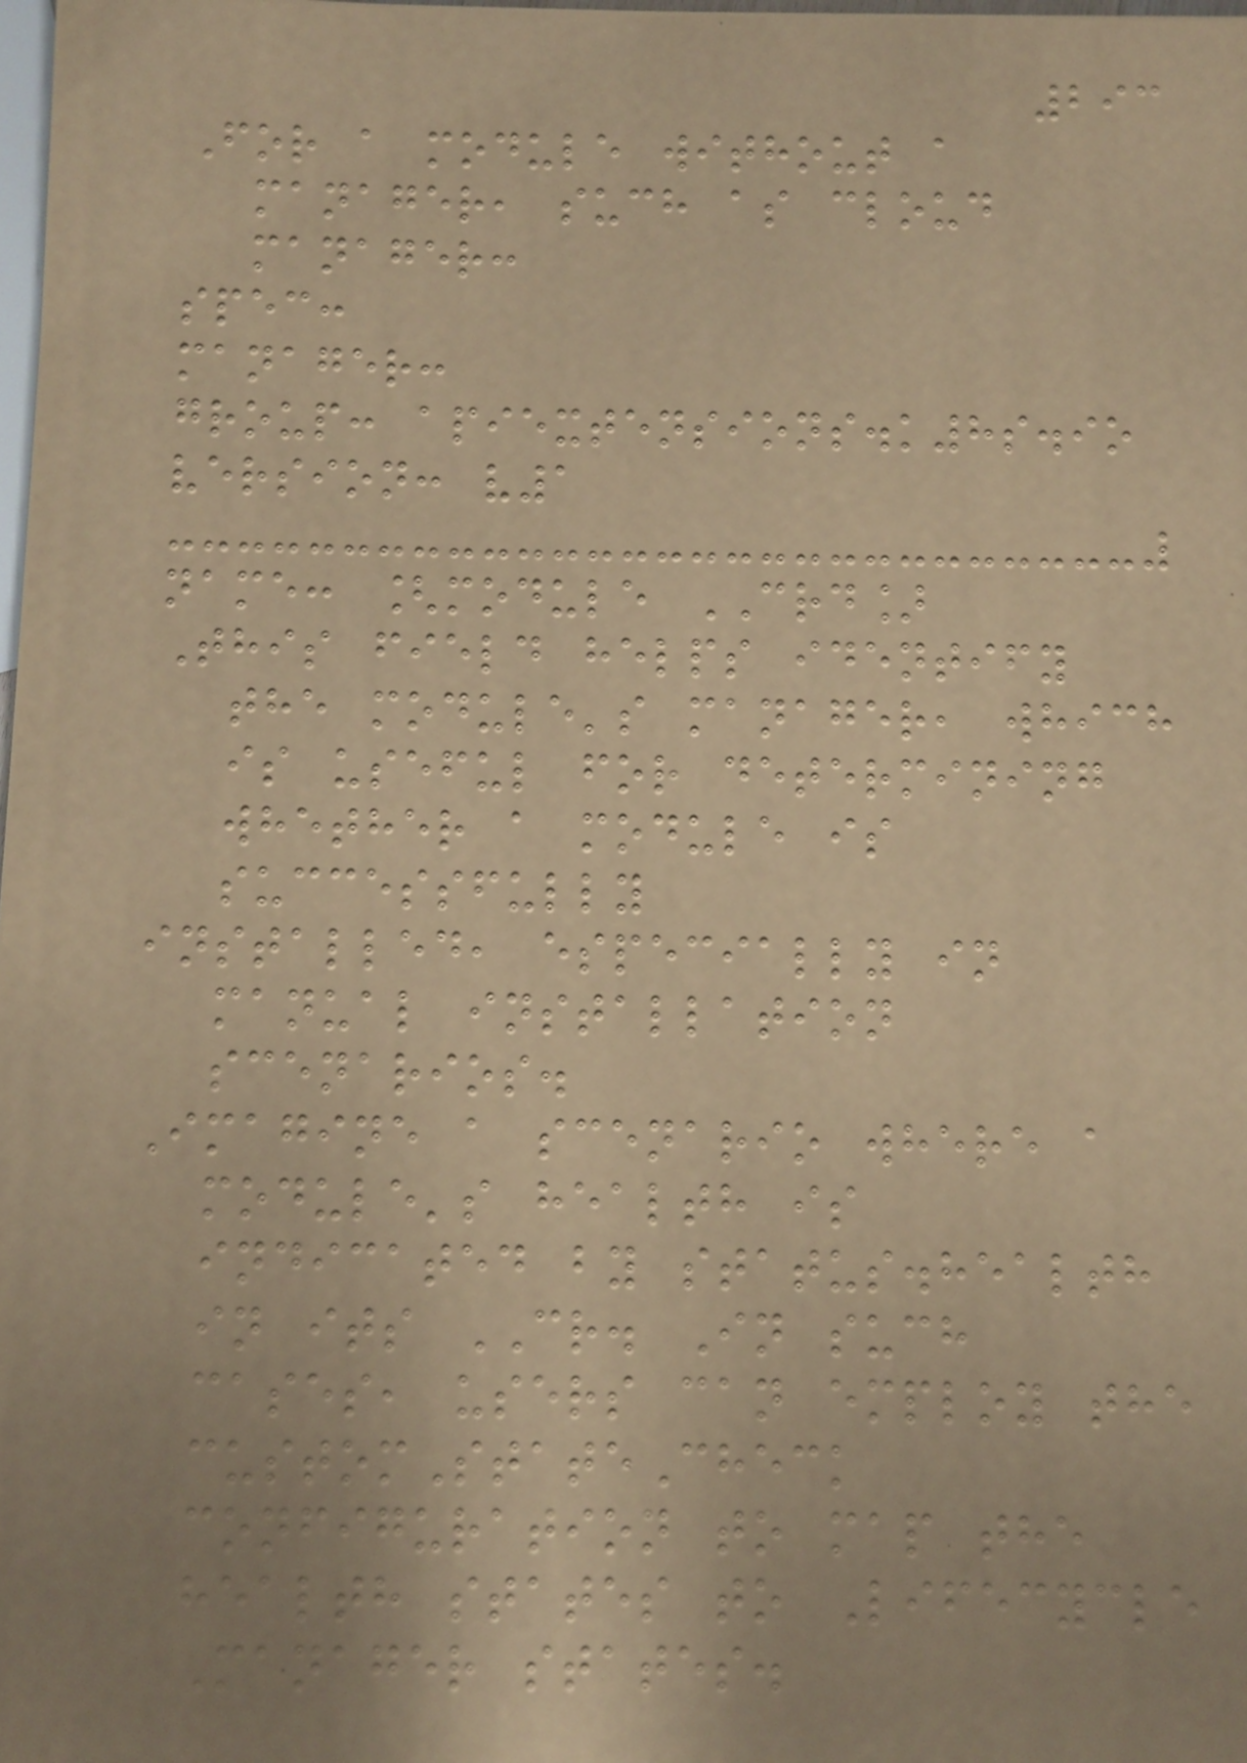293
For a module without a
manager, such as cloud
manager:
spec:
manager:
group: apiextensions.k8s.io
version: v1
name: [module CRD]
This field helps identify
the module's manager, which
is useful for determining
whether a module is
successfully
installed, especially in
manual installation
scenarios.
Imagine a scenario where a
module's health is
indicated by status.health
in its CR. In such
cases, users can employ the
customStateCheck
configuration to map the
health states to Lifecycle
Manager states.
